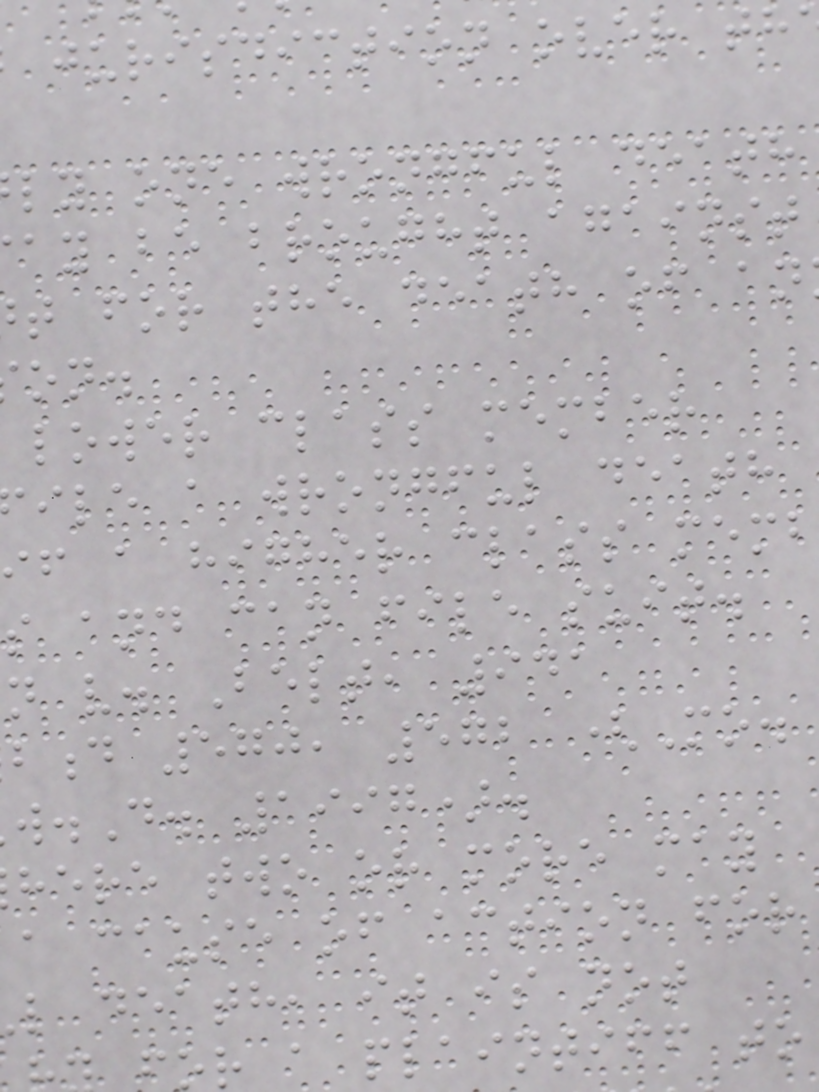jurisdiction over th
ly one wrongful death
ay be brought against
t for the death of an
lower class member
ile a wrongful death
if a higher class memb
s and can file suit.
n v. Belt, 941
d 570, 572 (Mo.
.D. 1997).
here two or more may
a cause of action for
l death, it is not
or a plaintiff to
